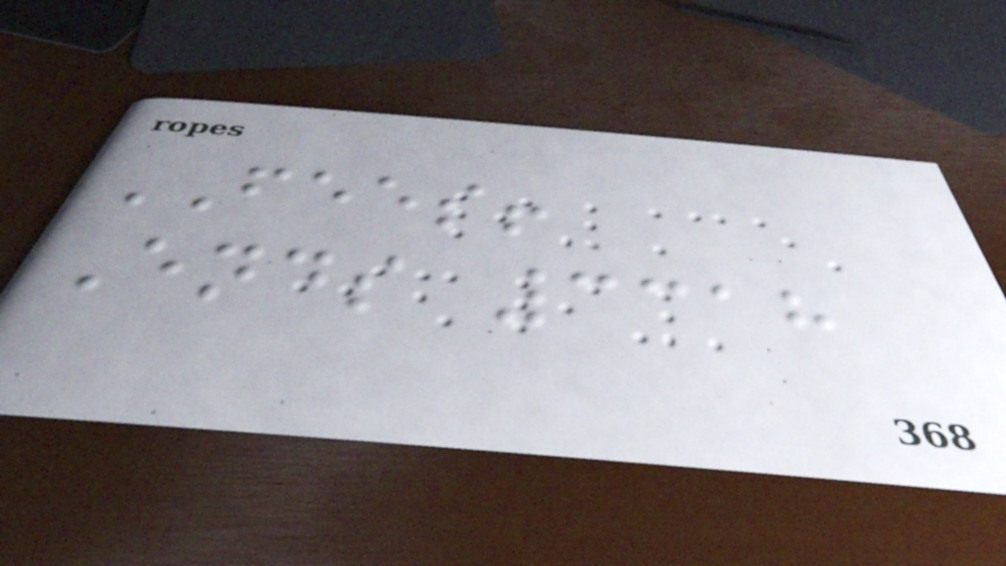FEES!
Ends 3318
